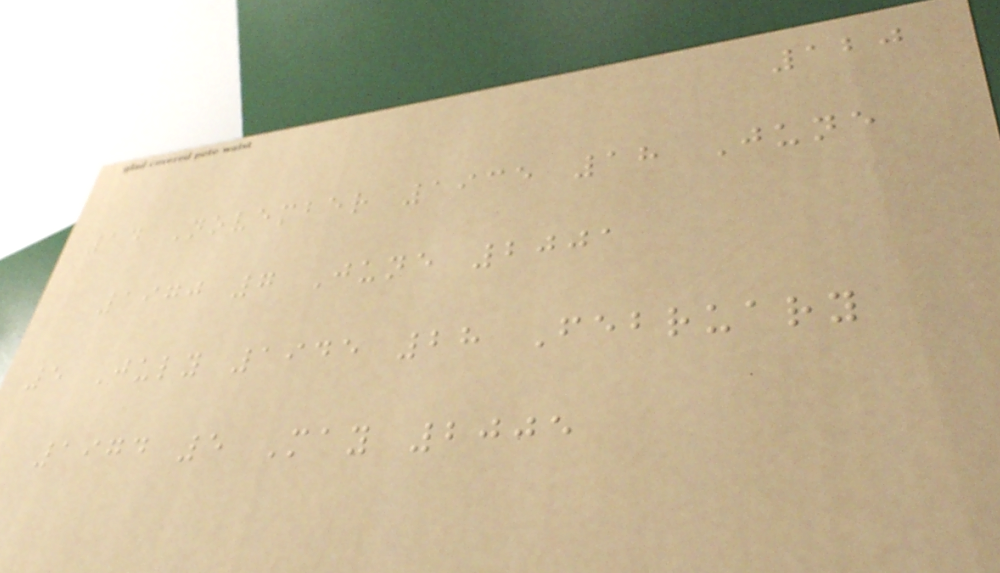120
14 November 1935 18 June
1970 7 June 2001
5 July 1945 28 February
1974 5 May 2005
